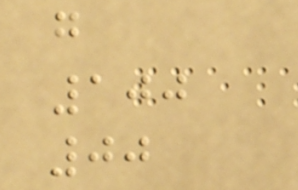g
100
00
